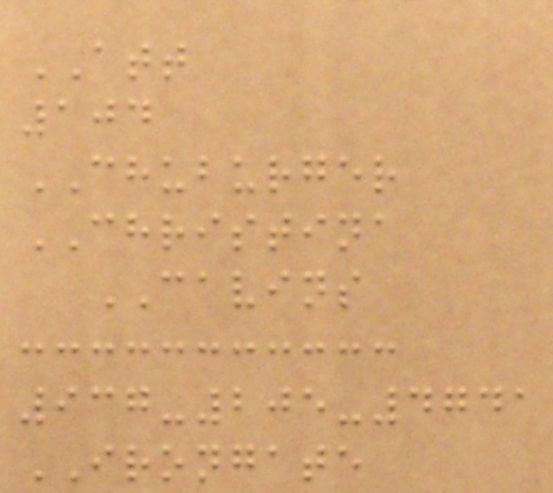ATT
104
CHUBURGER
CHRISTINA
CAVINS
937-205-4741
IRONGATE
